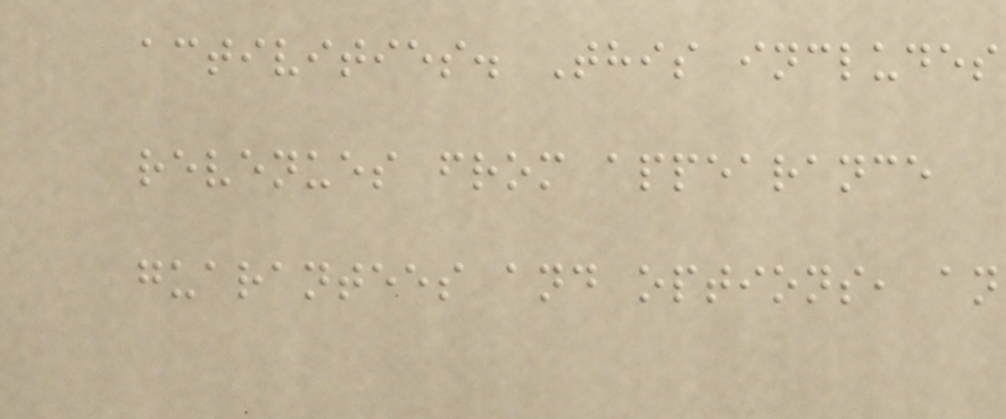activities. This includes
revenues from appearance
guarantees and options, an
